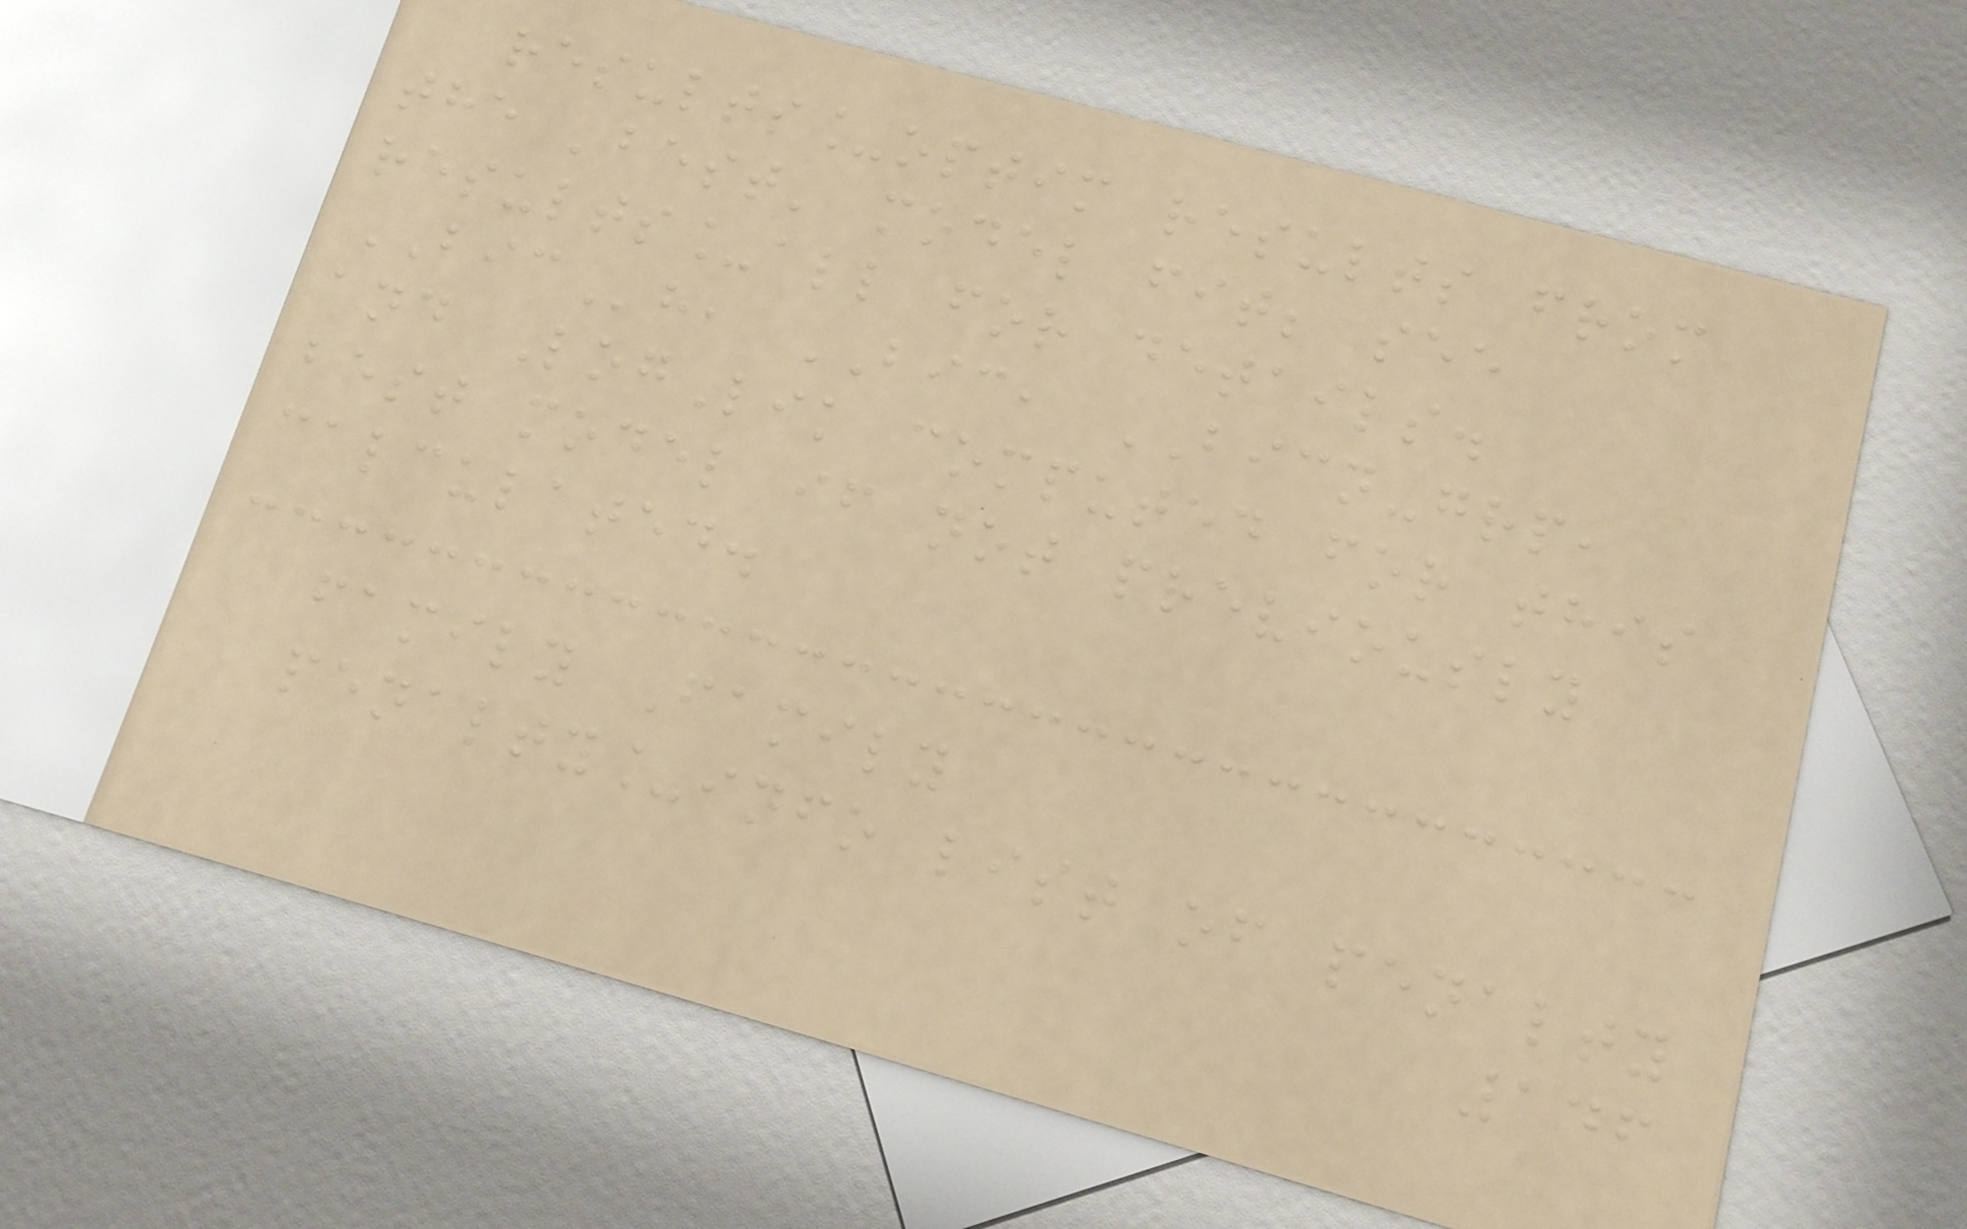results_optim results from
the 'best' model fit; see
results_all for details.
BICh, BIC, BICN-grp,
and LogLik computed for this
best model if not previously
calculated.
family Family
penalty_info list of penalty
146
